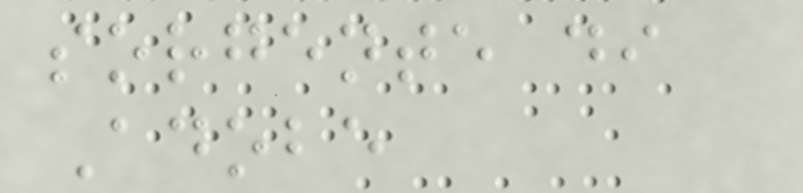sorgente di
Adobe
